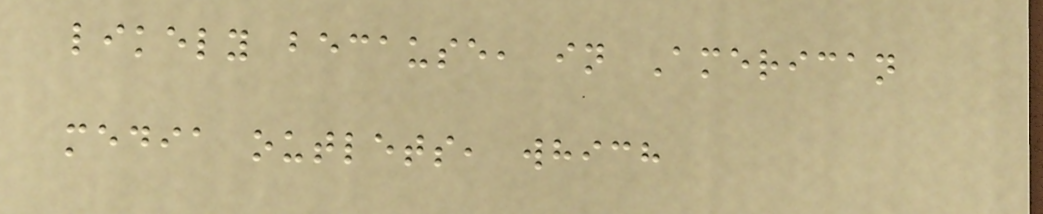likely because, in American
media outlets, which
